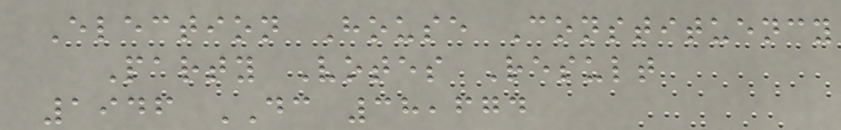Election House Constituency
Party Votes Result
1946 DC 38,674
